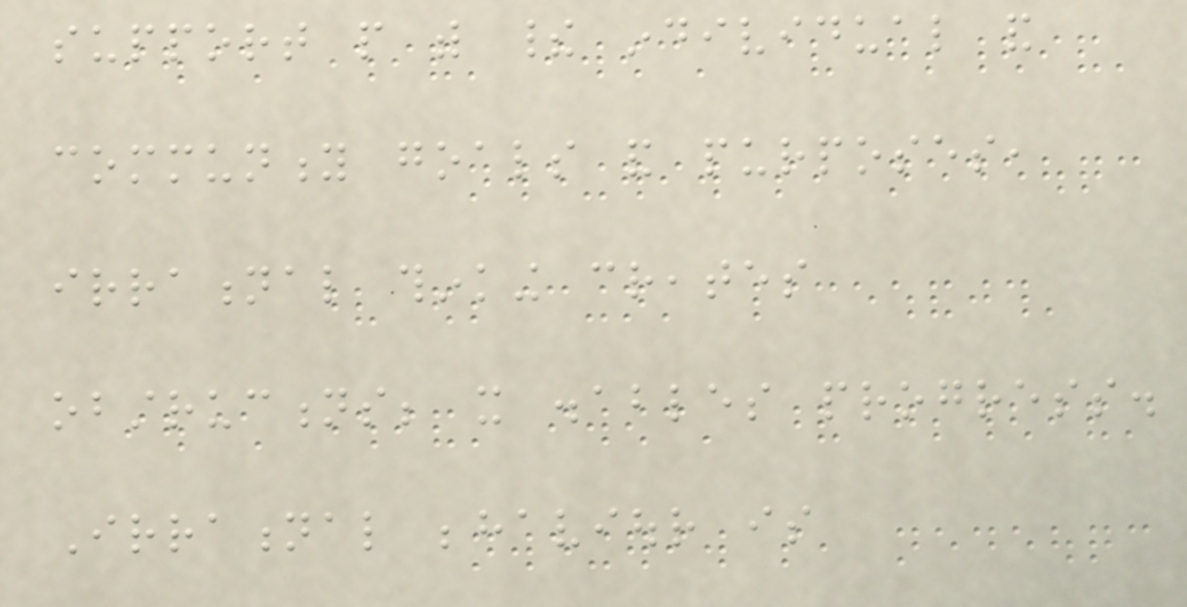support people with their individual and
community goals and purposes,
irrational thinking creates
obstructions; it disables progress.
Irrational behaviour is
